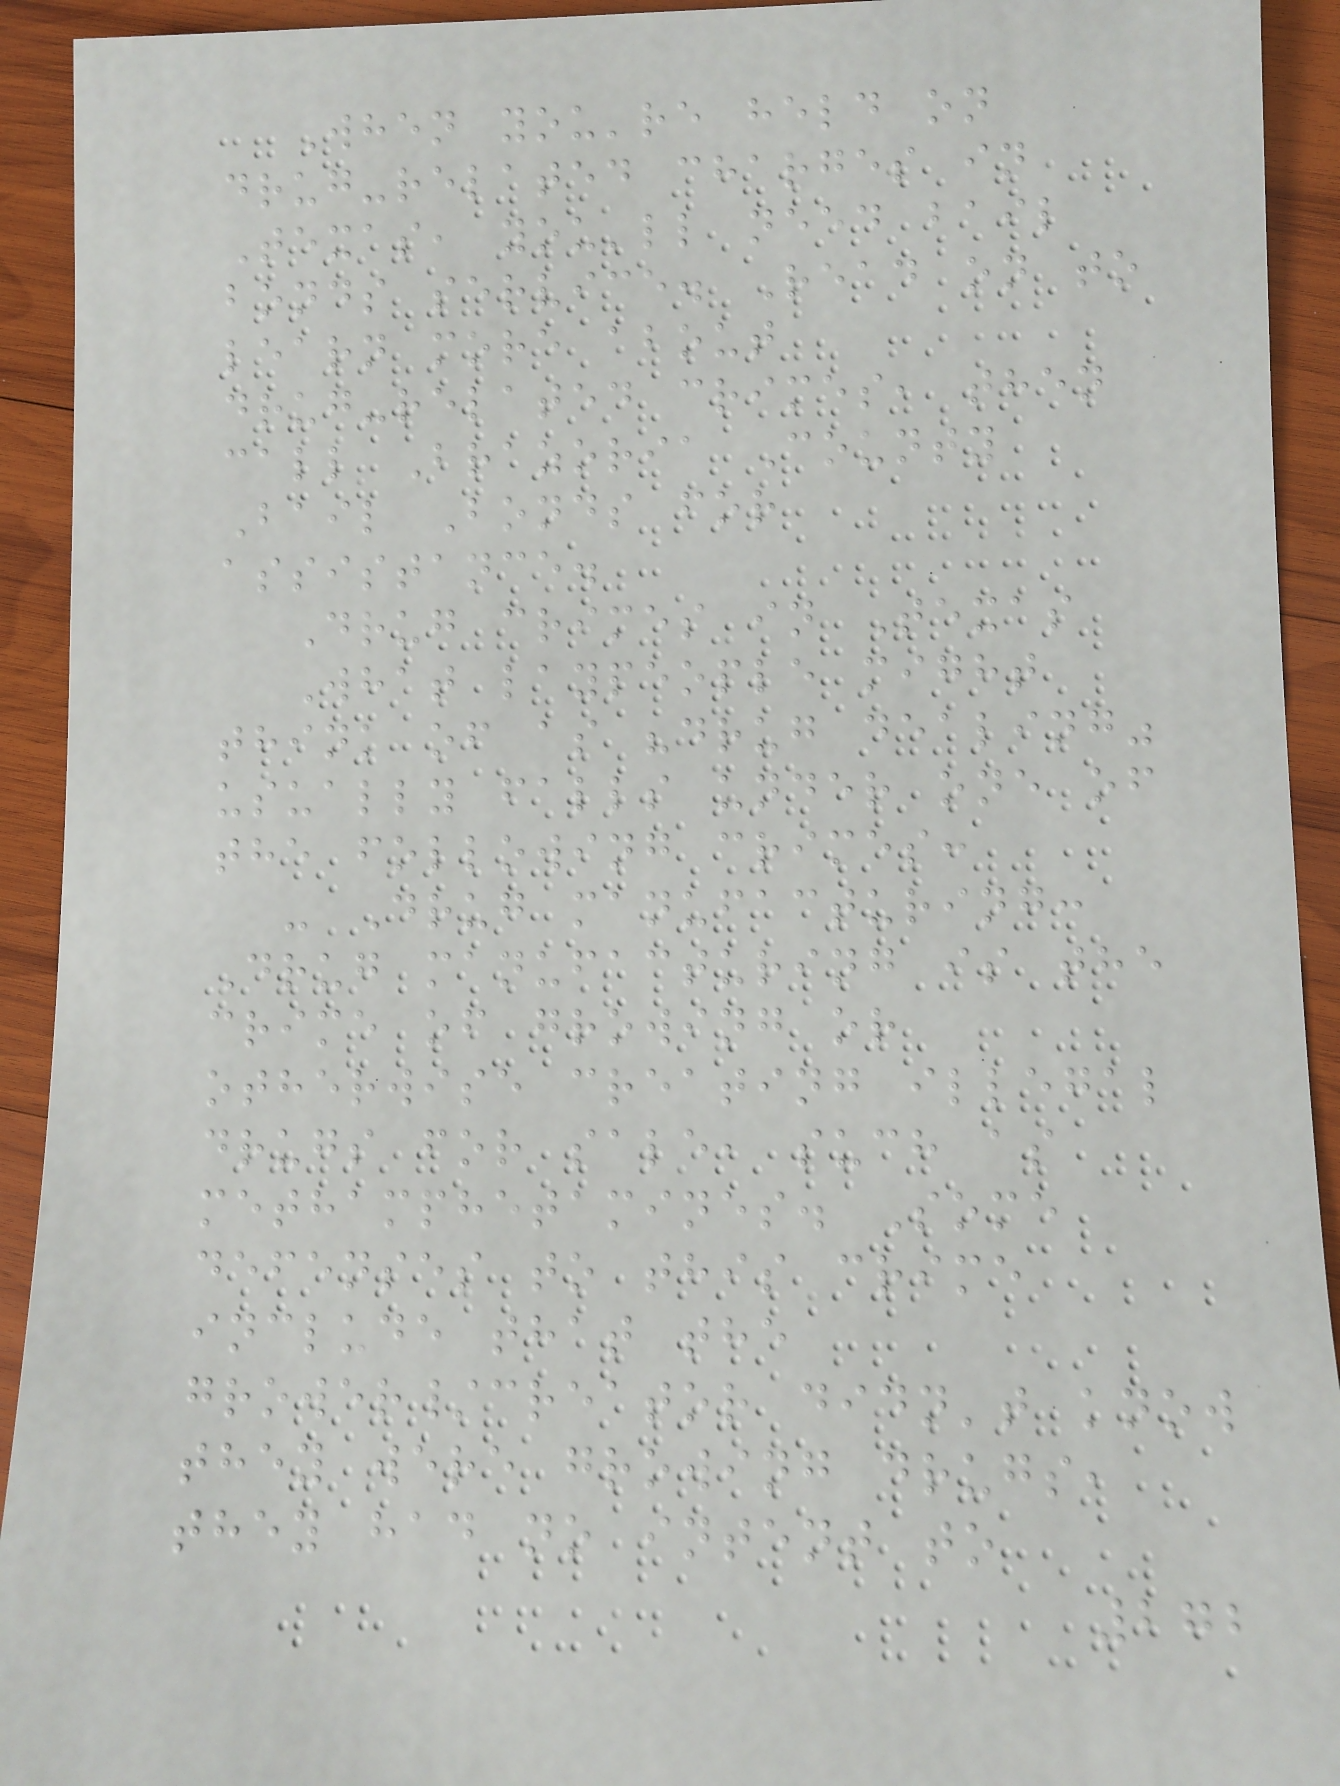When you're held on
drug-related charges in
Texas, you'll need bail
bonds service. Read on to
learn more about
drug-related crimes, then
call Brazoria County
Bail Bonds for
assistance.
Drug crimes in Texas
What laypeople might
think of as "drug dealing"
usually falls under one of
the following crimes:
- Drug manufacturing:
Drug manufacturing is the
crime of growing or
otherwise creating illegal
drugs for sale, such as
methamphetamines. Some
defenses to this crime
include that the
grower/creator didn't know
they were growing drugs,
they had no intent to
272
